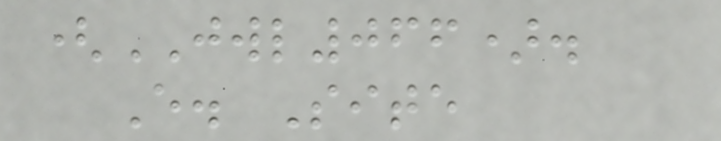(JWL066).
E. Site
